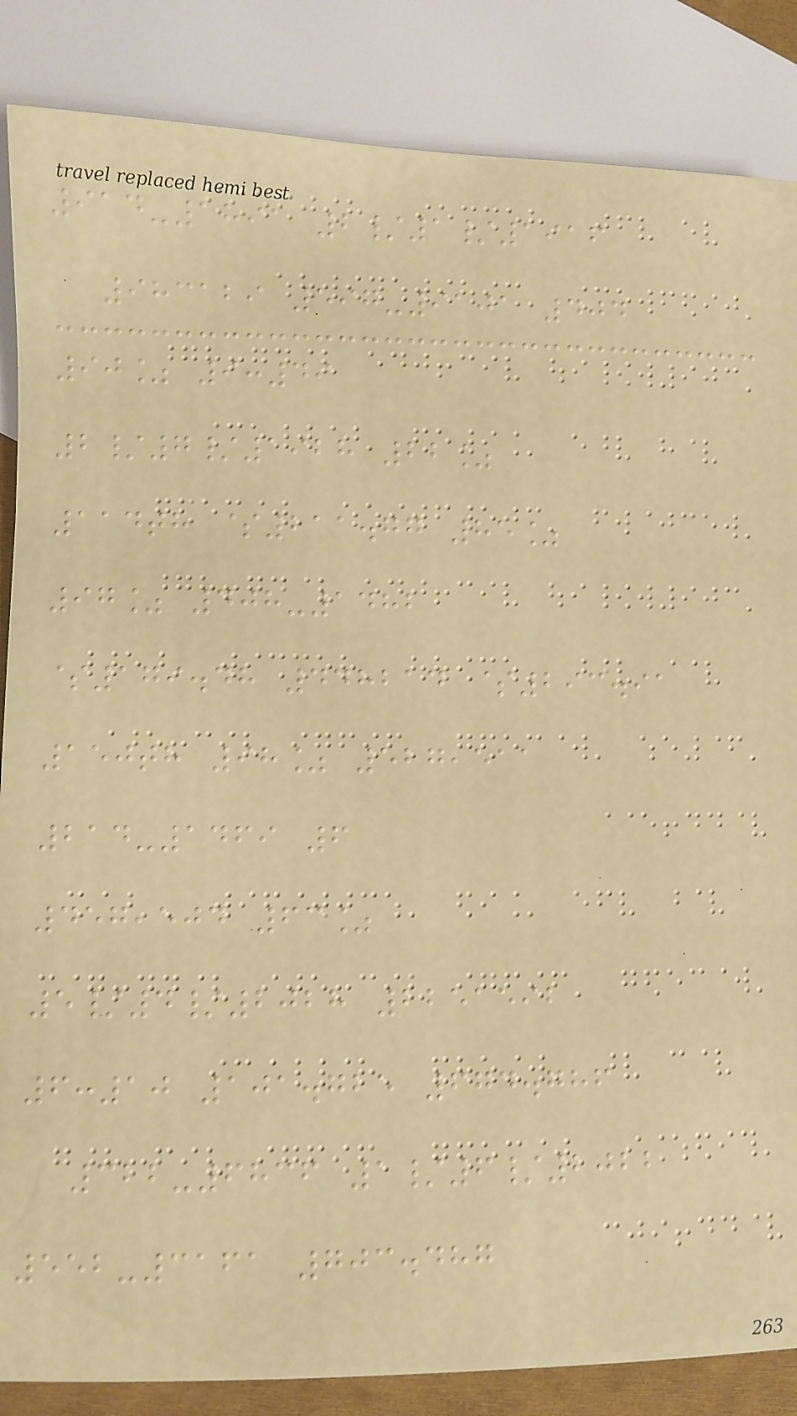914-1891 2/1/1916
983129 597-9101 404
90% 9:49
2/7/1928 22%
114th $211.77 85%
97% 408-1482
$179.48 448214 $293.91
150th 98% 527,511
214-1469 6
457,504 63%
5/4/2028 2251592
6:10 101.725 674.786
322-6836 1/6/2022
552-3161 703.487
